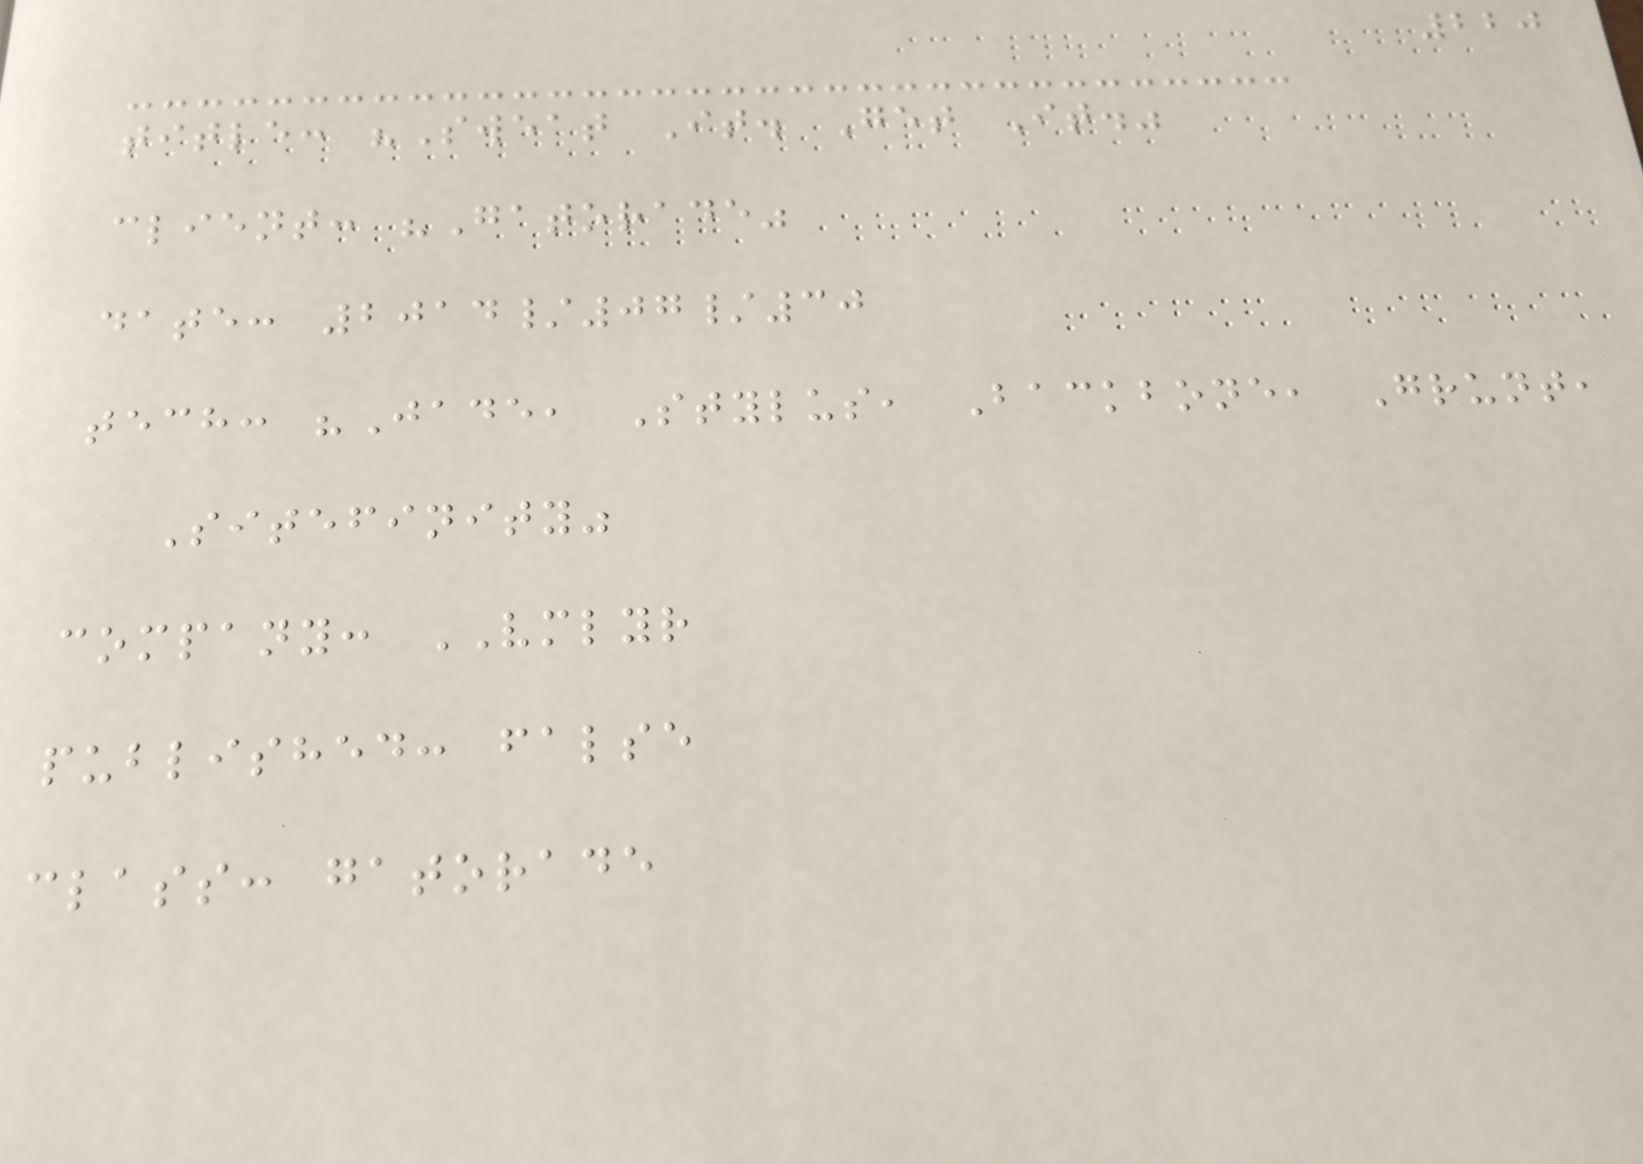220
title: "Sweat It. Get It."
client: "Gatorade"
date: 2014/07/30
tech: "Jade, Stylus, Backbone, Grunt,
Sitefinity"
company: VMLYR
published: false
class: gatorade
